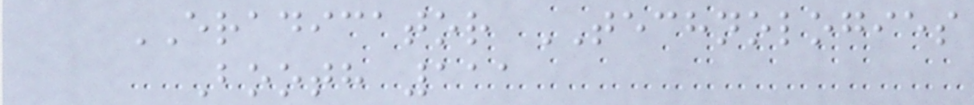ERADICATOR TECHNOLOGIES
Booth 111
